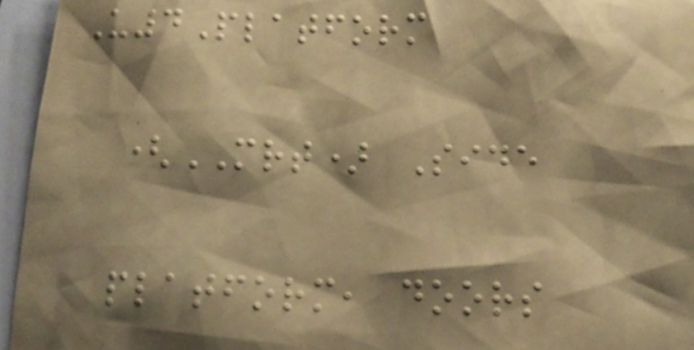U4Platform
(MRT) Side
platform, doors
